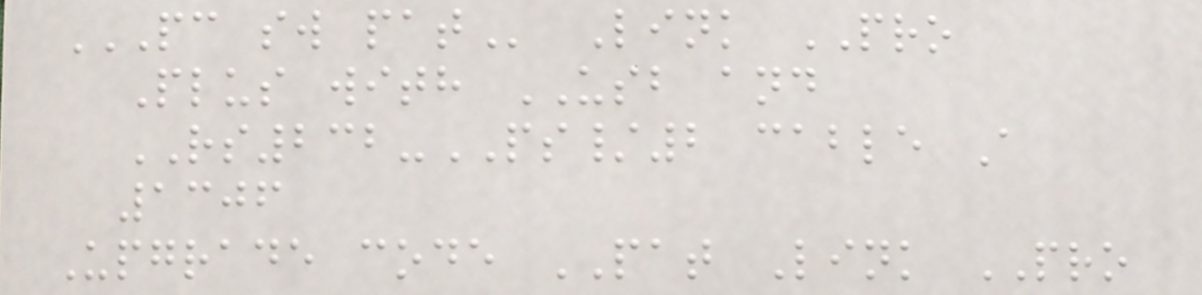PC SW PAT Link PRO
Plus with USB and
RS232-PS/2 cable A
1306
Upgrade code PAT Link PRO
